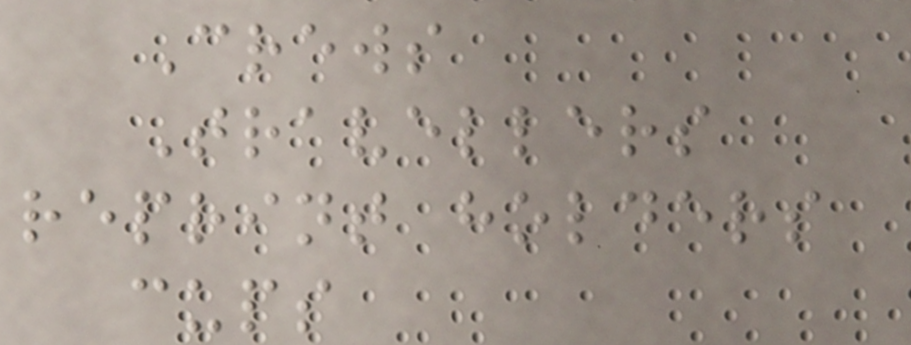Crews
Travellers
reprint holders
cups
